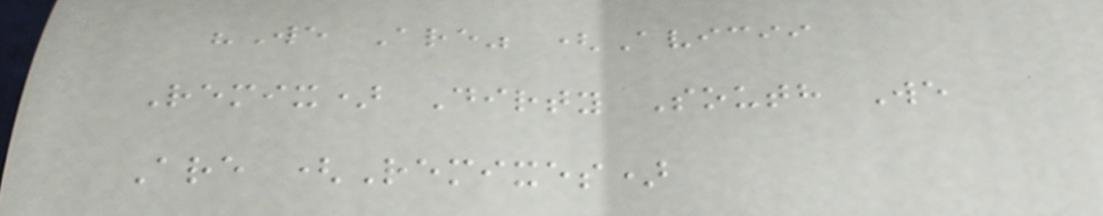"We Are" (Avicii
Remix) Dirty South We
Are (Remixes)
